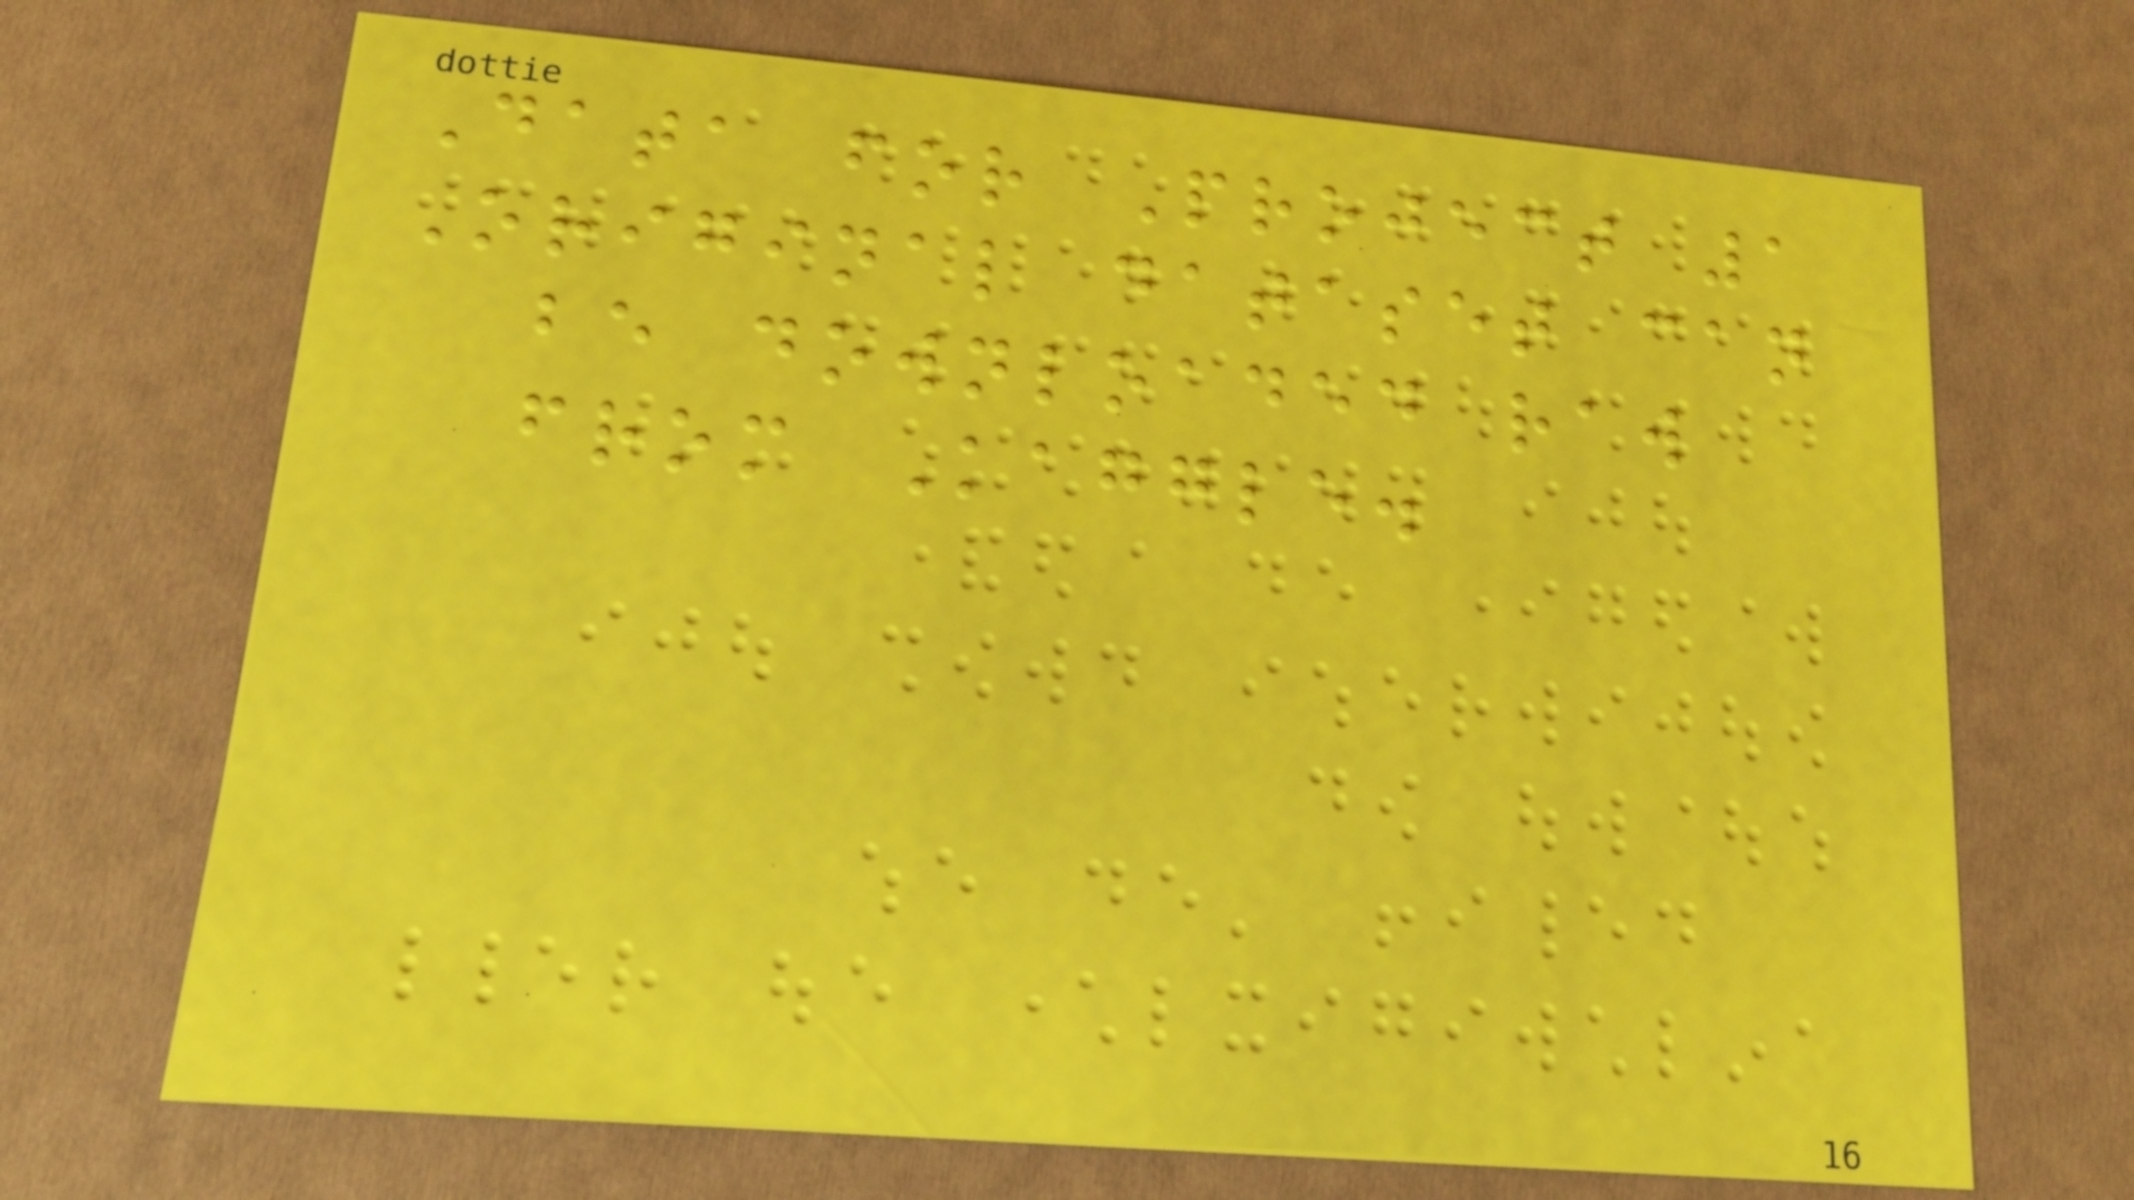Data for Project 1
Original dataset can
be downloaded raw
from Kaggle.
